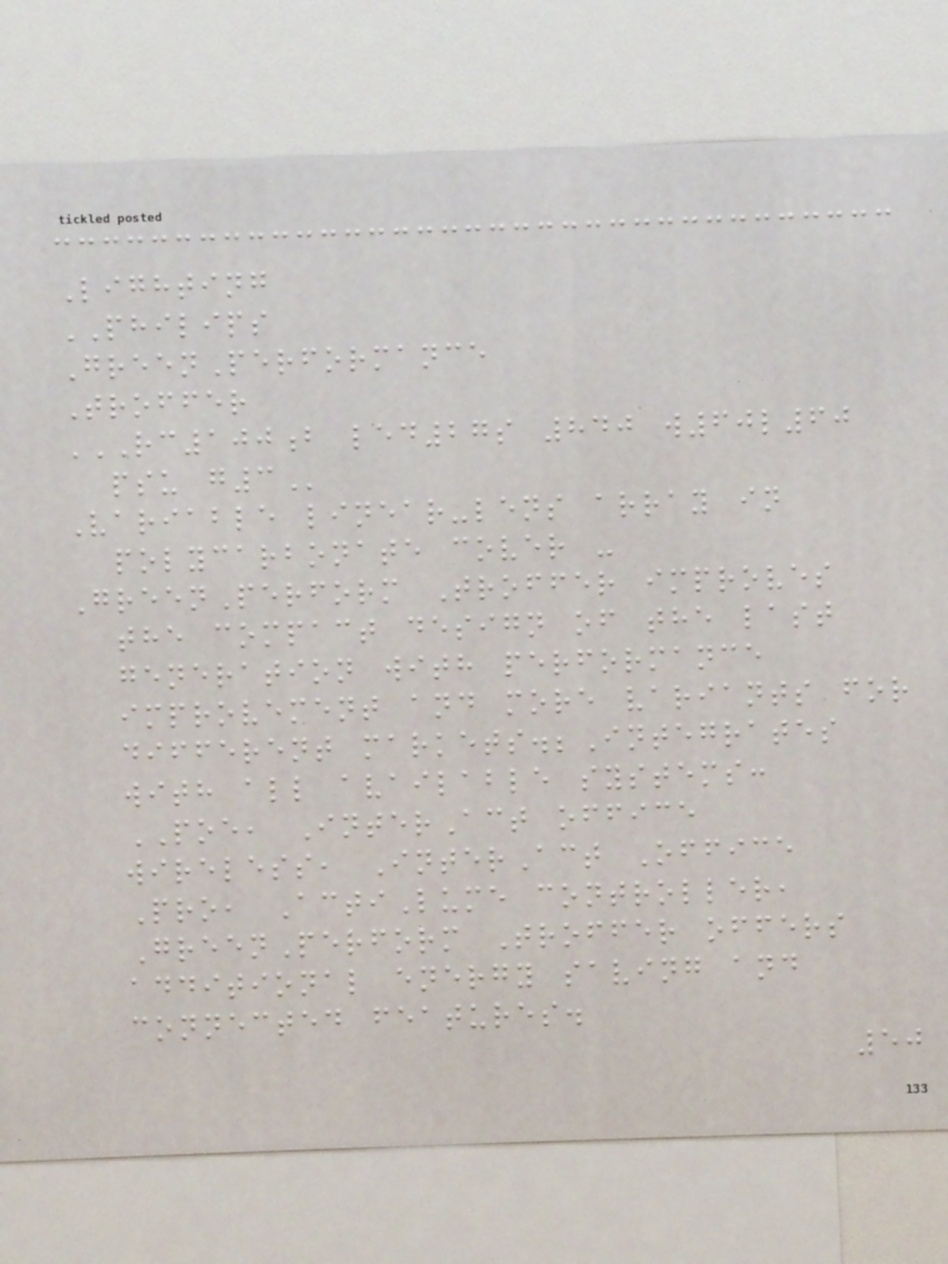Lighting
PHILIPS
GreenPerformance
Troffer
RC100B LED27S 840 W60L60
PSU G3
Variable linear-lens array in
polycarbonate cover -
GreenPerform Troffer improves
the compact design of the last
generation with performance
improvement and more variants for
different markets.;Integrates
with all available systems:
POE, InterAct office
wireless, InterAct Office
Pro, ActiLume controller,
GreenPerform Troffer offers
additional energy saving and
connected features.
50
